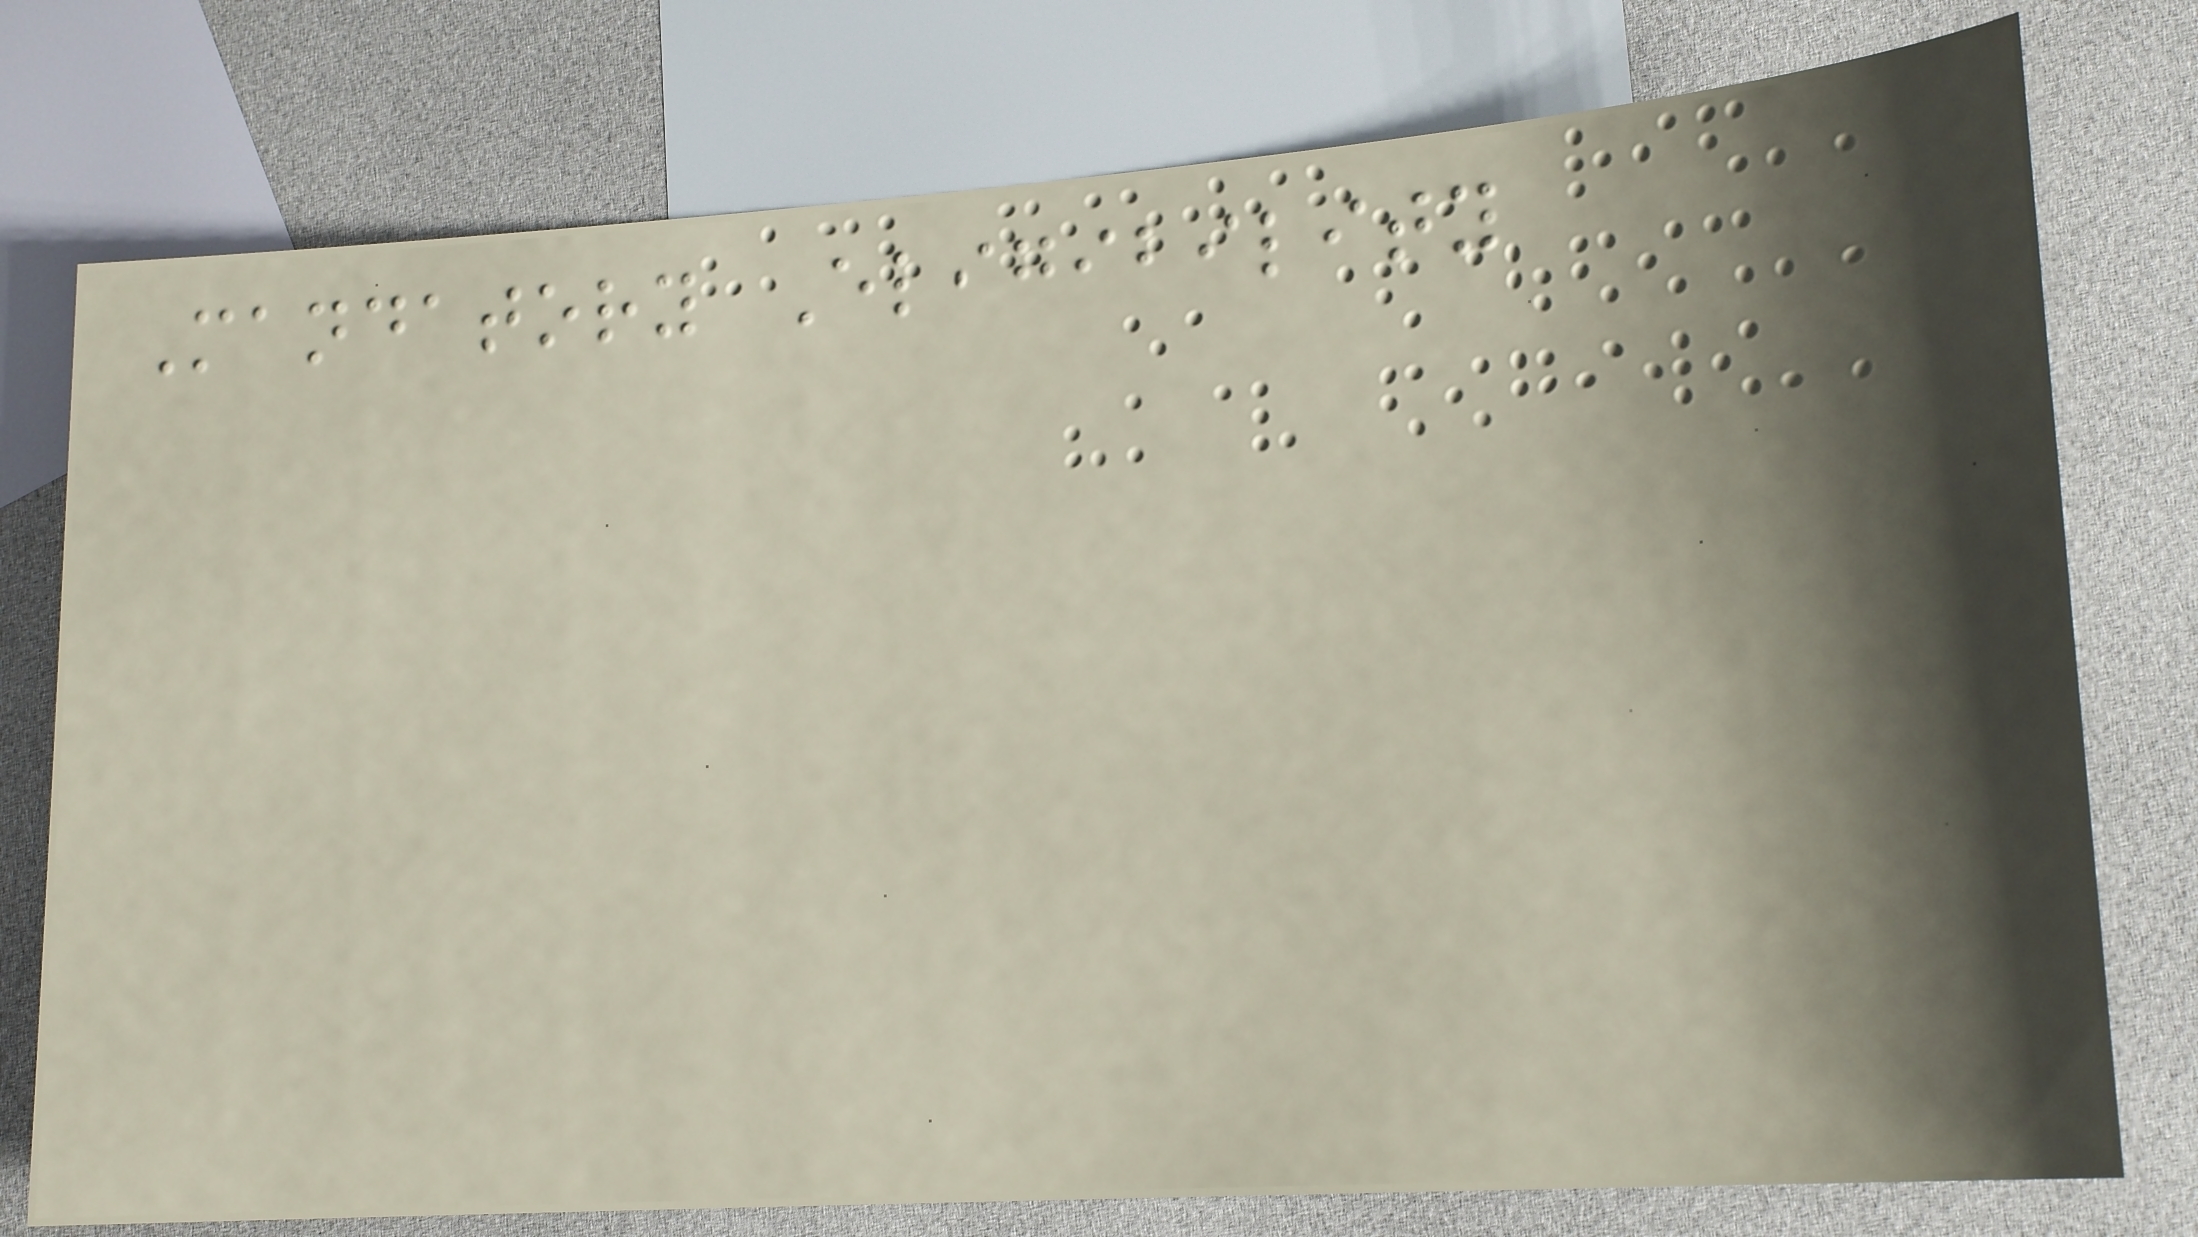Mandatory Eligibility
